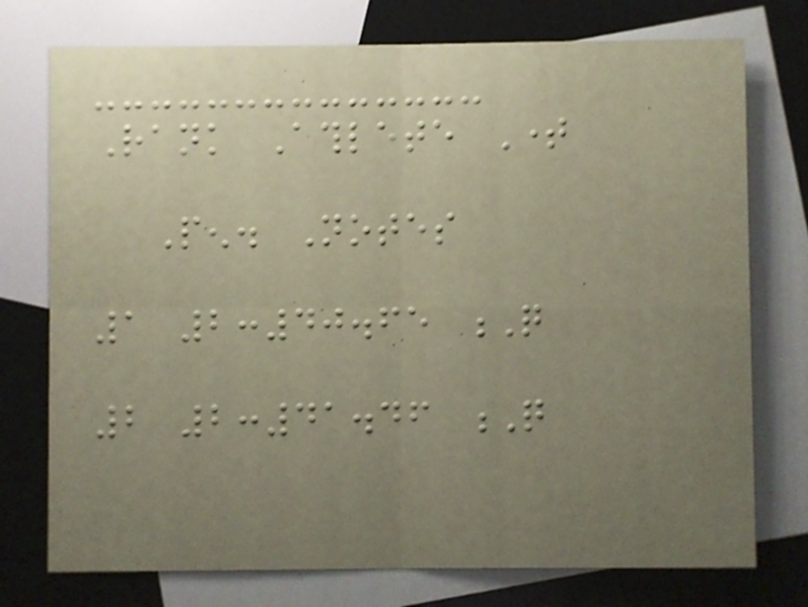Rank Athlete Time
Pen. Notes
1 2:40.65 Q
2 2:41.46 Q
